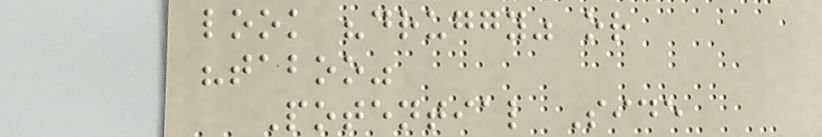look "druggy" or
"taboo"
Potential Side
